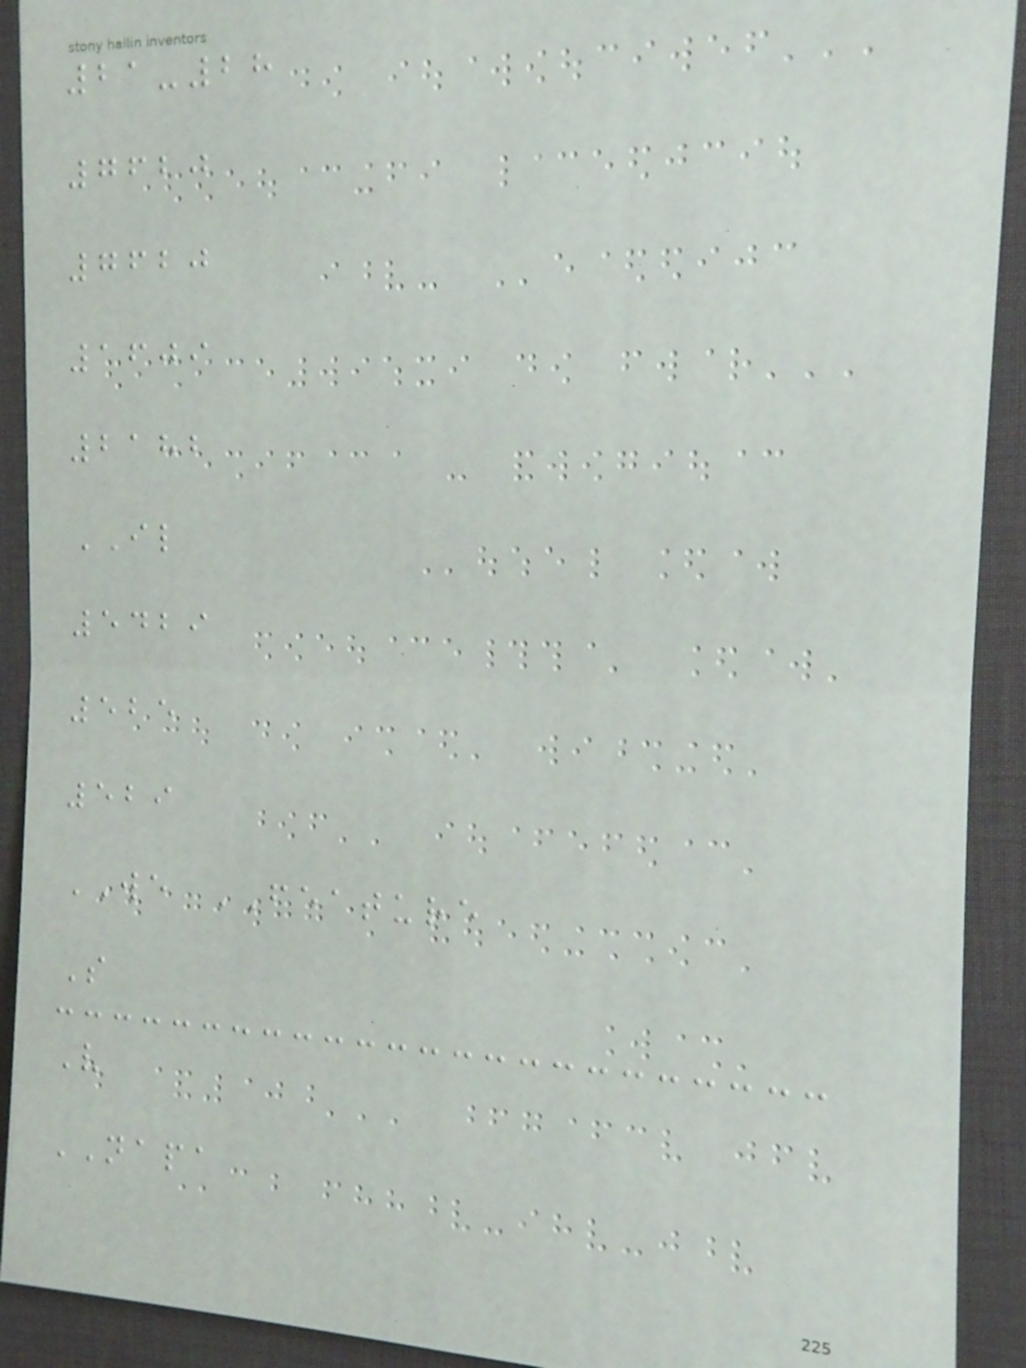21-28
7620
7620
1609
2182
IL
5429
525
529
WE FEATURE
S
V
NAPA
